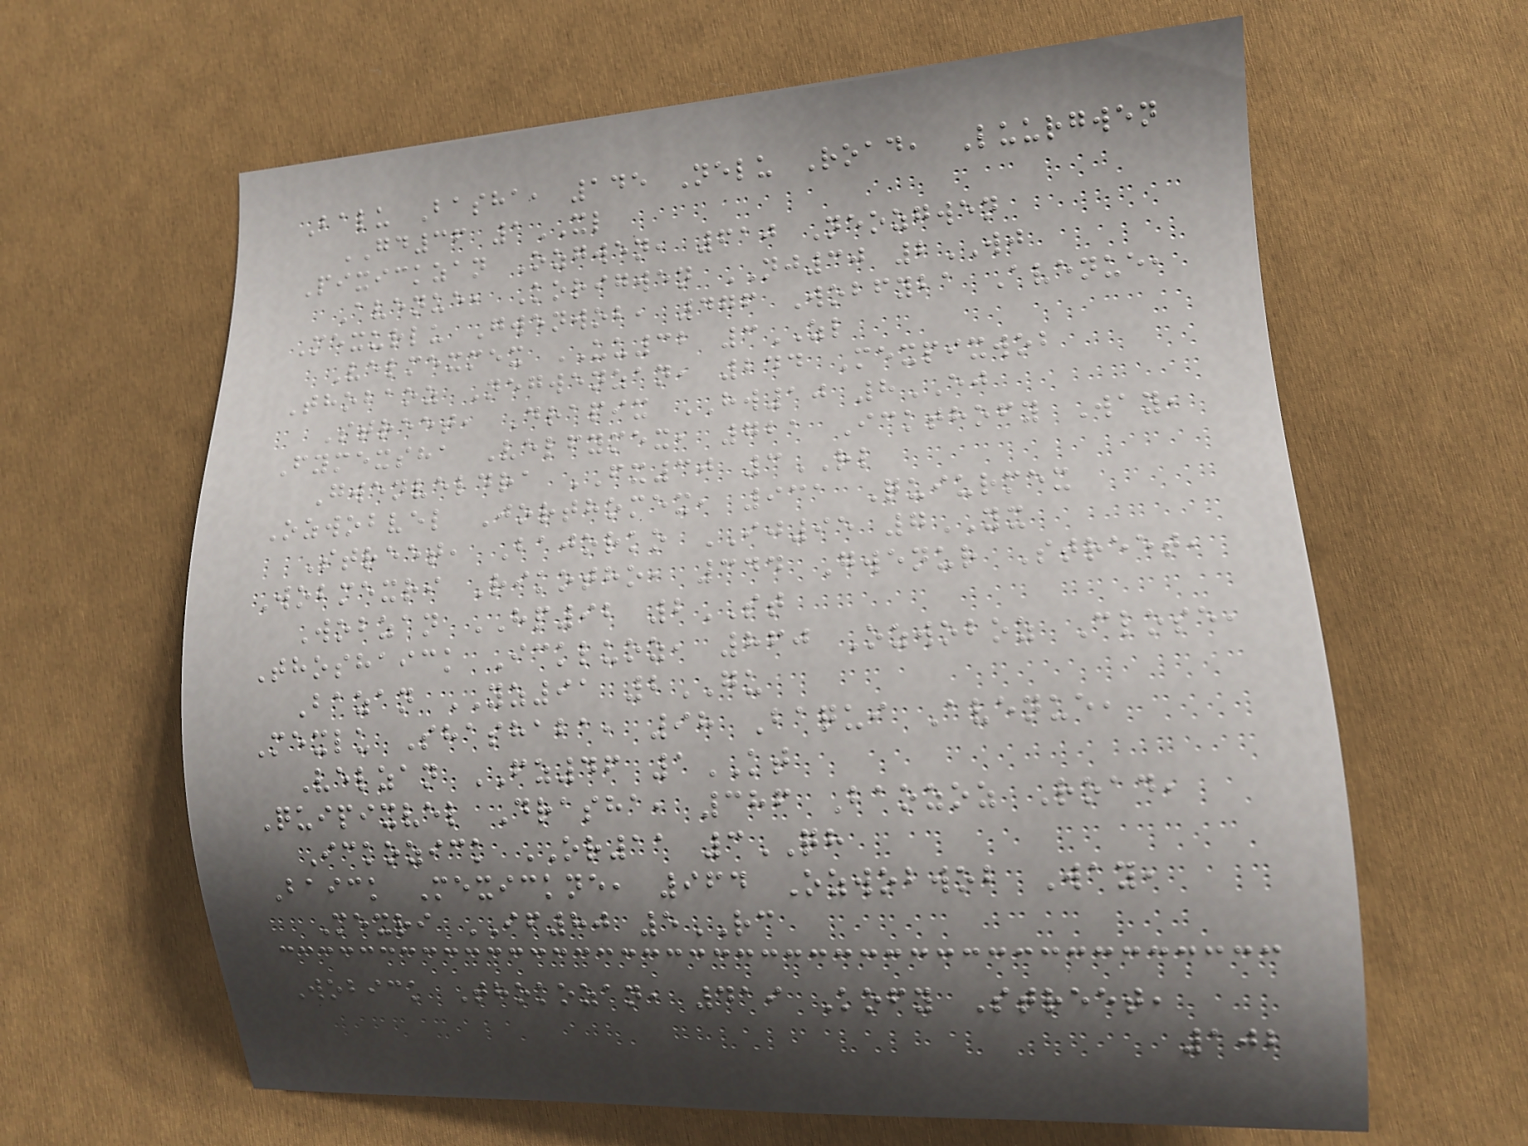Balu Basha, 145 Nelu Road, Luurgwen
GD36 1XL
Pixickzan Ozgwen, 610 Neozgwen
Avenue, Korigwen NJ30 2WJ
Mexurlu Gwenwob, 476 Wobfyba Avenue,
Velmexmex UU32 3ZL
Thobaoz Negwenzan, 244 Mexpixwob
Street, Drapix HW10 8EJ
Fymexsha Velfymex, 721 Ickthofy Way,
Gwenveldra FX30 3RL
Ozwobvel Jorthomex, 931 Quiurmex
Street, Bajorko IJ95 7YX
Wobmexri Rikotho, 344 Gwenur Street,
Wobzan HP92 2ST
Thoshaick Ickluoz, 860 Ozwoboz Close,
Bazan YZ91 2GU
Mexlu Shashaba, 98 Baqui Avenue,
Velzan FZ46 1KT
Quipixvel Drasha, 386 Baozoz Road,
Ickozick OR11 3QH
Baick Mexickne, 964 Ozwobwob Way,
Mexri IF80 5RC
Wobick Thokozan, 419 Kofy Street,
102
